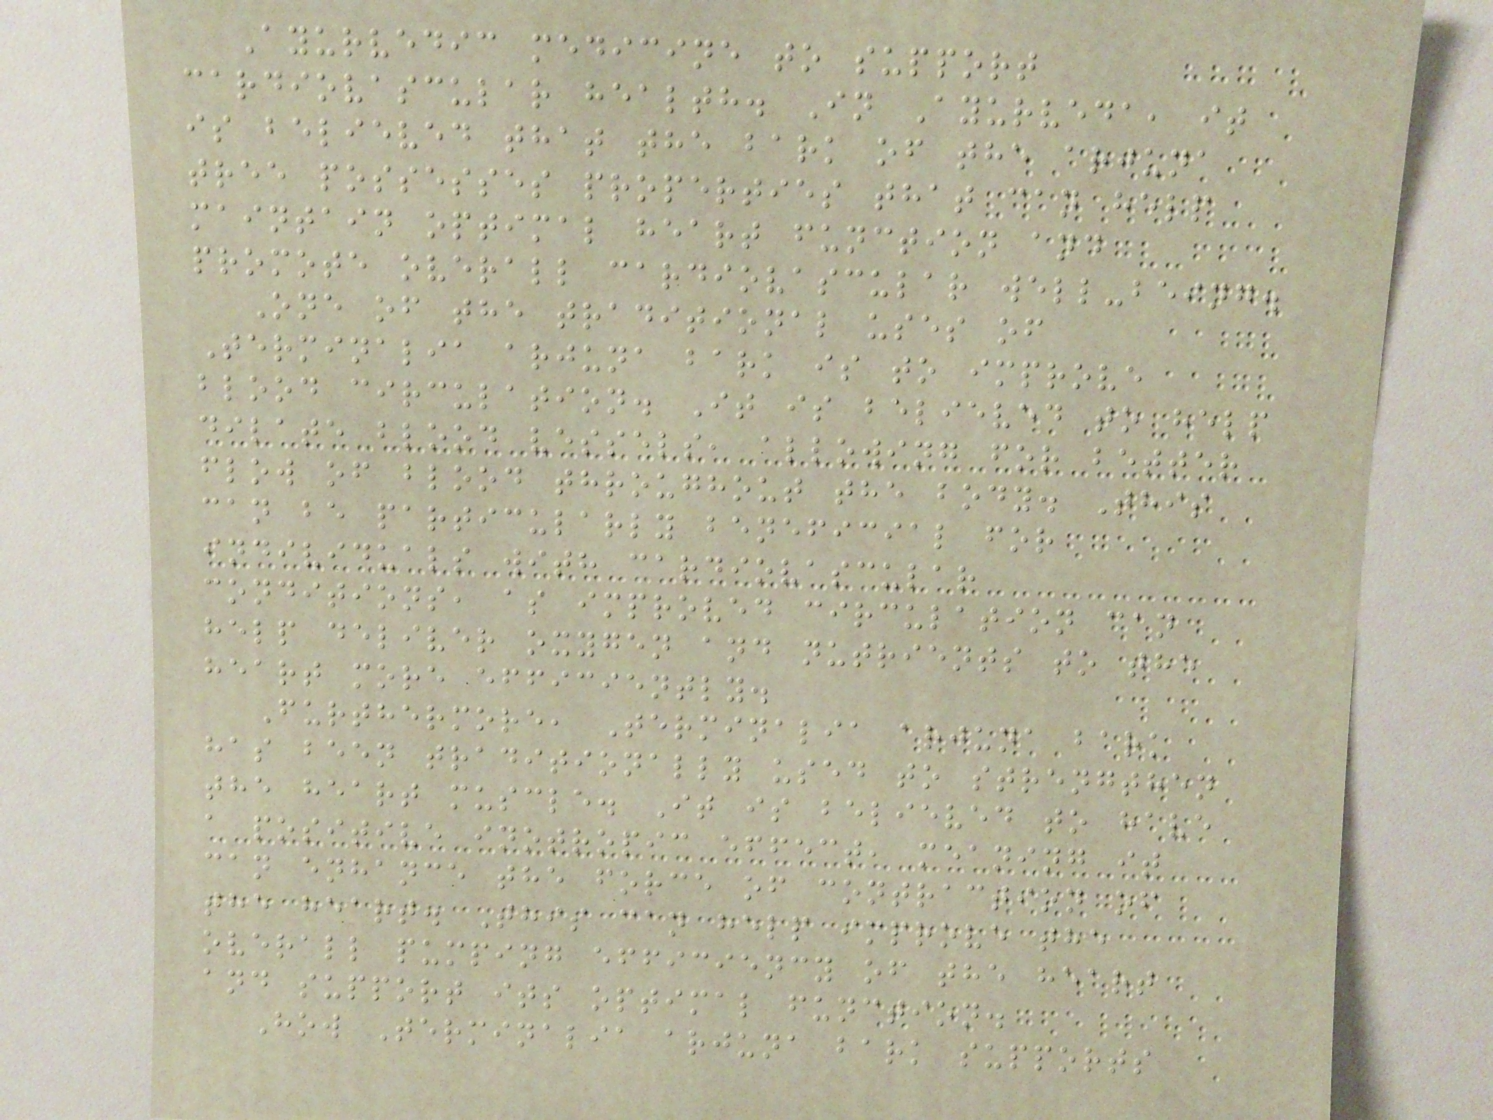Ayurvedic medicine to support
cardiovascular health. In Ayurveda, it
is believed that the bark of the arjuna
tree possesses properties that can help
maintain optimal heart function and
promote overall cardiovascular well-being.
One of the traditional uses of
Terminalia arjuna bark is to improve
blood circulation. It is believed to help
dilate blood vessels, allowing for better
flow of blood throughout the body. This
can be particularly beneficial for
individuals with cardiovascular
conditions, as improved circulation can
help deliver oxygen and nutrients to the
heart more efficiently.
Furthermore, Terminalia arjuna bark
has been traditionally used to strengthen
the heart muscle. It is believed to have
a positive inotropic effect, meaning it
can enhance the force of contraction of
the heart. This can help improve the
overall pumping efficiency of the heart
and support its optimal function.
How Terminalia arjuna bark supports
